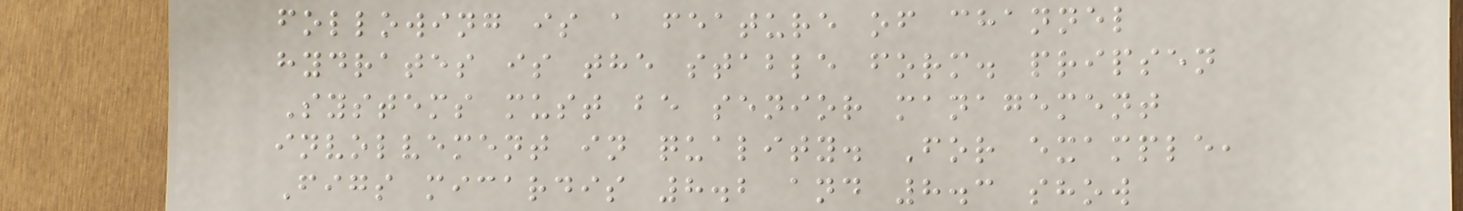following is a feature of channel
hydrates is the stable form. pripsen
Systems must be senior management
involvement in quality. For example,
Figs micardis 8.2 and 8.3 show
